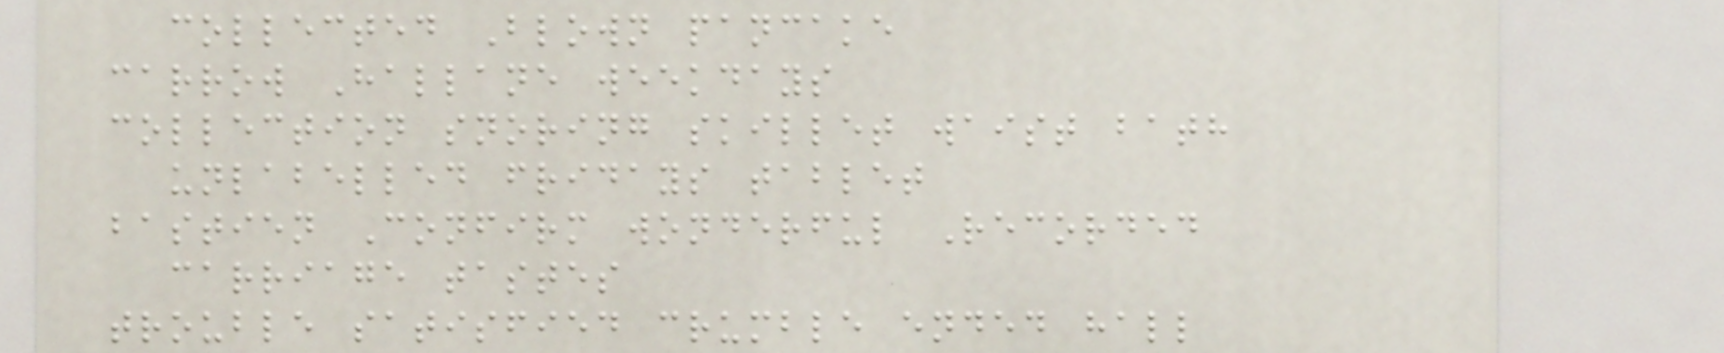collected Blown pancake
carrow Hallane weekdays
collection snoring skillet waist bath
unlabelled fridays tablet
bastien Confirm wonderful Recorded
carriage tastes
trouble satisfied crumble ended hall
